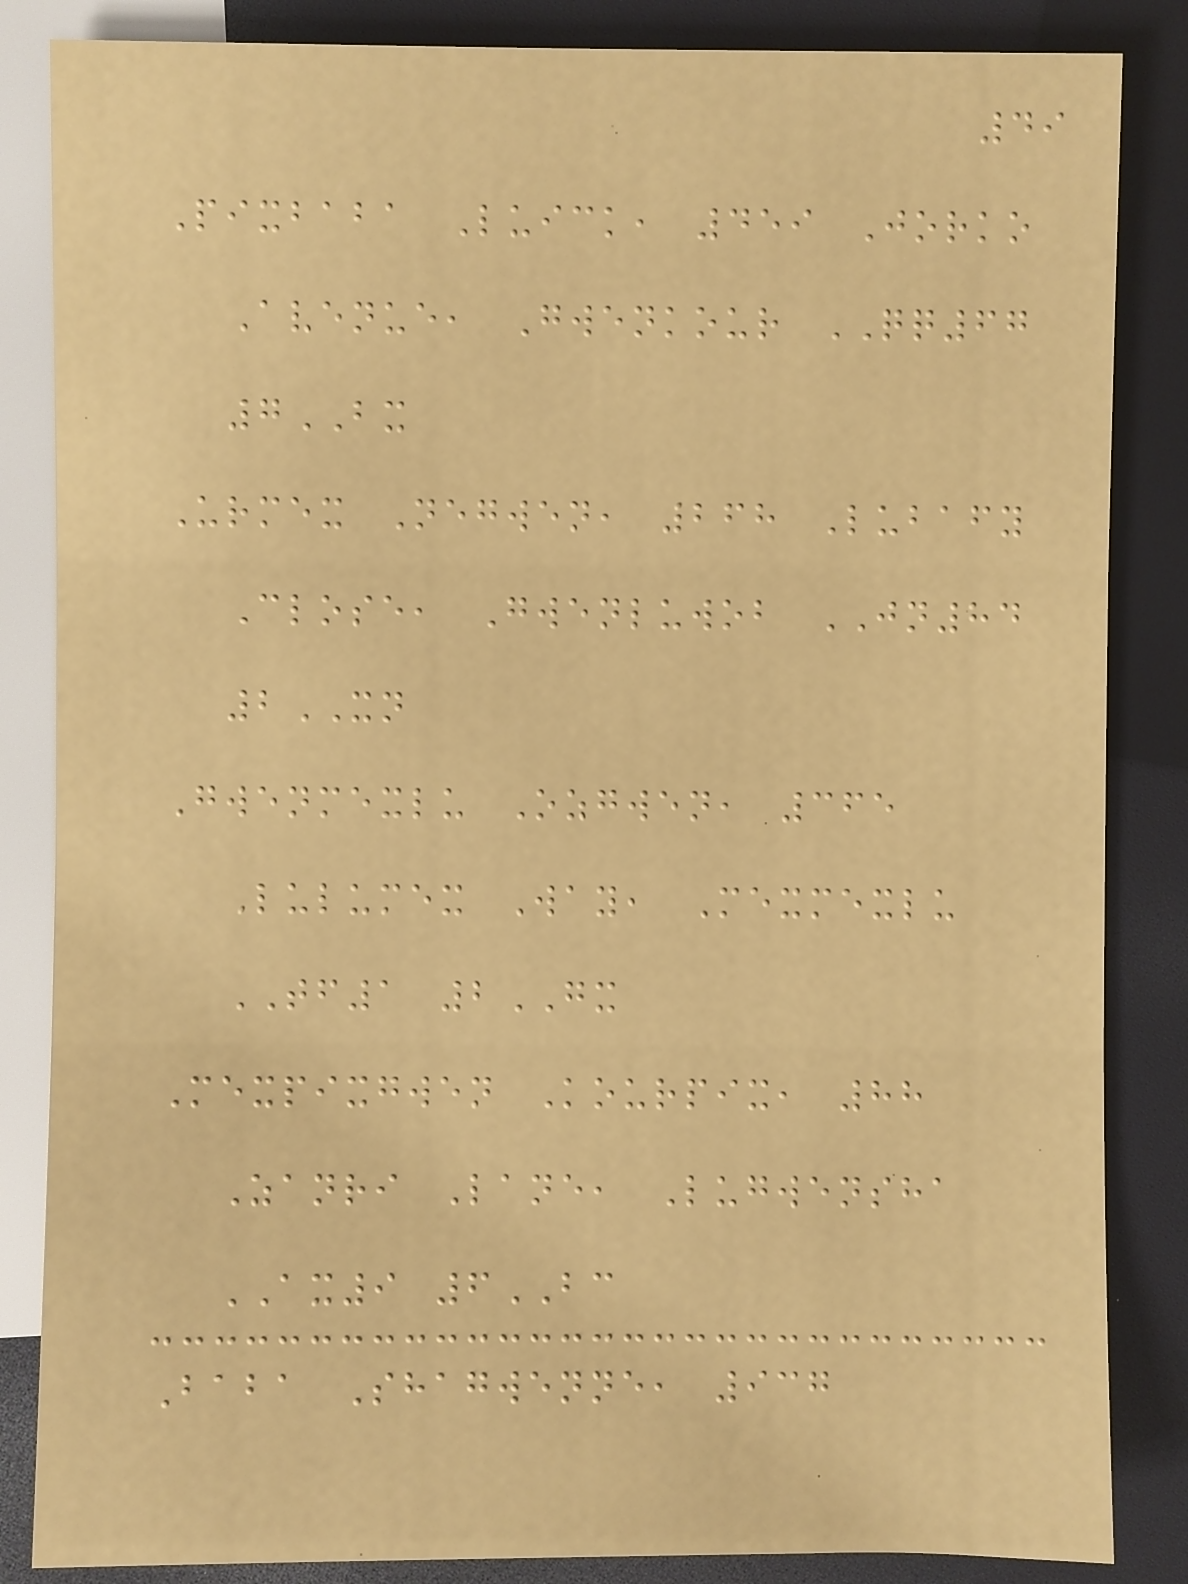49
Pixbaba Luick, 459 Jorko
Avenue, Gwenkour QQ67
7BX
Urmex Negwen, 268 Lubafy
Close, Gwenluwob JN84
2XN
Gwenmexlu Ozgwen, 365
Lulumex Way, Mexmexlu
TF1 2GX
Mexpixgwen Kourpix, 88
Zanri Lane, Lugwensha
AX9 6BC
Baba Shagwenne, 937
